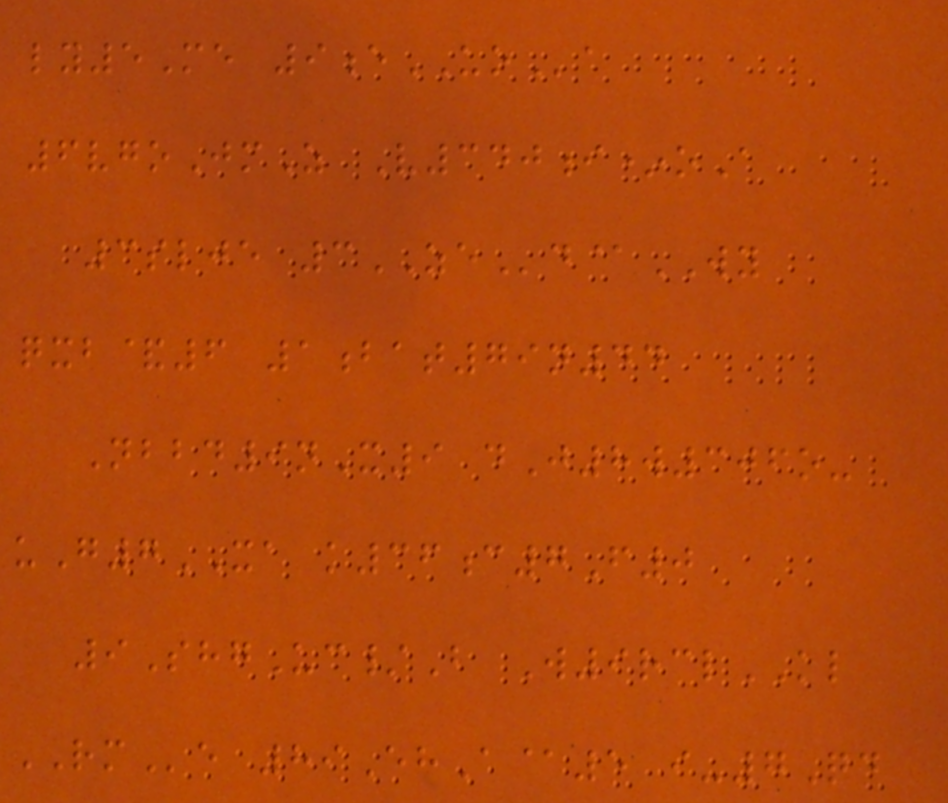ly5Me 9eUOa
6vgoJmZ V340i*oA
3slje 3ZEd@WY
qxb&6 1bat79n44
Nbbd9nX9 dJ8w306o-
uG7XA k36c7F0
9ShgUc/B W9rclKL
RMe 89EhA@5 i-7Qd
